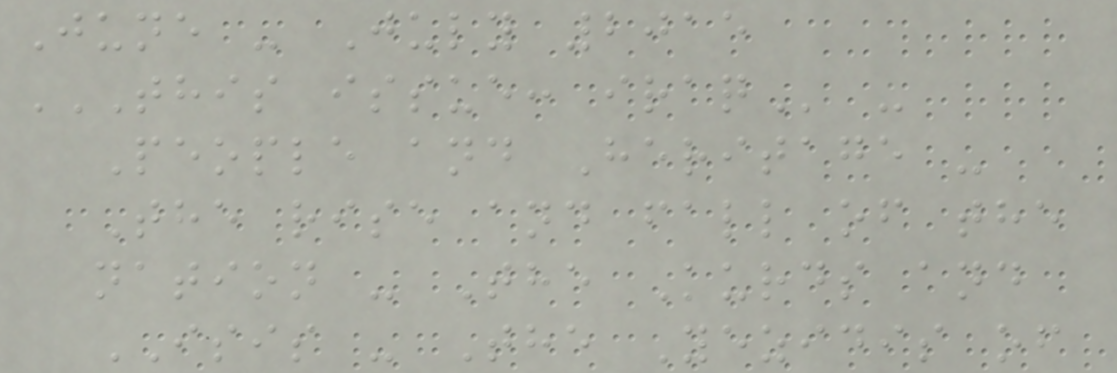June - July 2015
THIS ISSUE: IRAQ -
People and Heritage -
The rise and fall of the
nation - The Kurds and
ISIS - The Yezidis of
